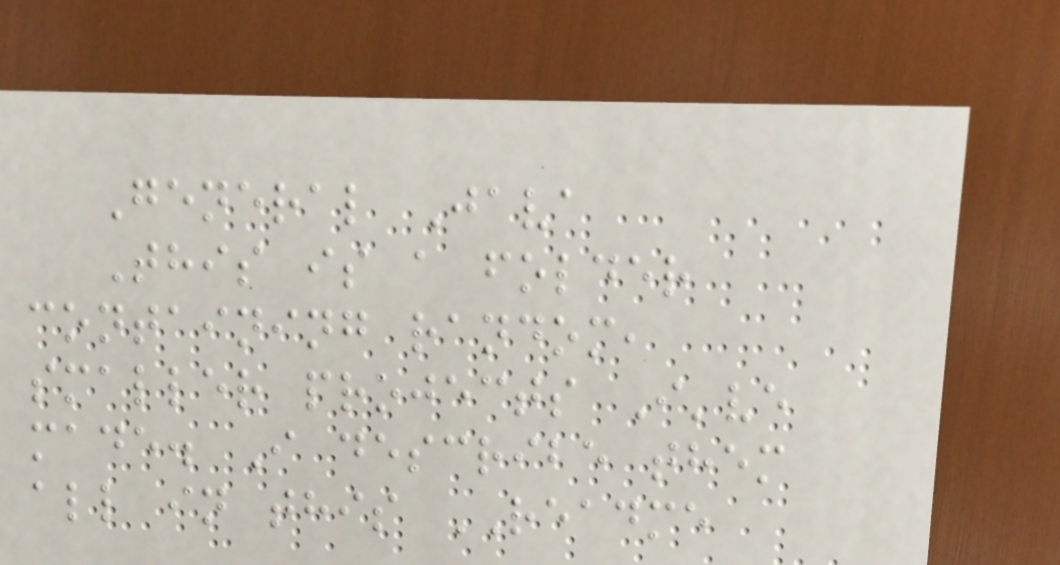General Java
This is a folder
containing random,
smaller projects I've
made. I describe them
all in this README
